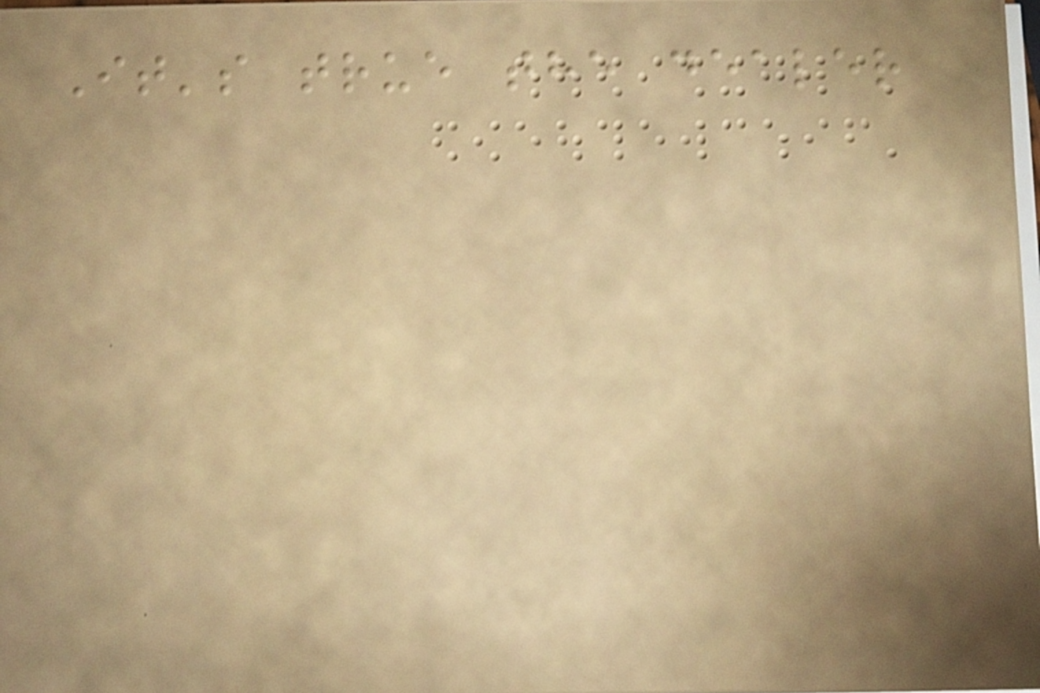It's true the dealer
